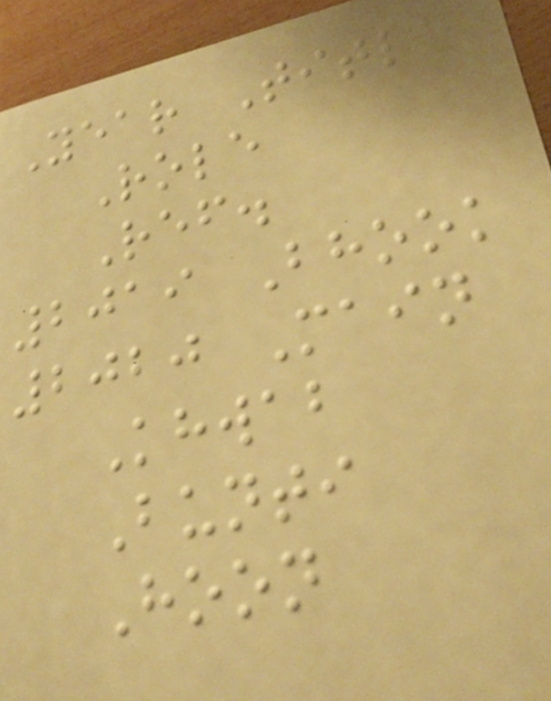Year Title
Role
Ref.
2019 Bhook
2020 Main
Khwab
Bunti
Hoon
